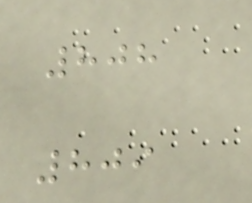808
809
